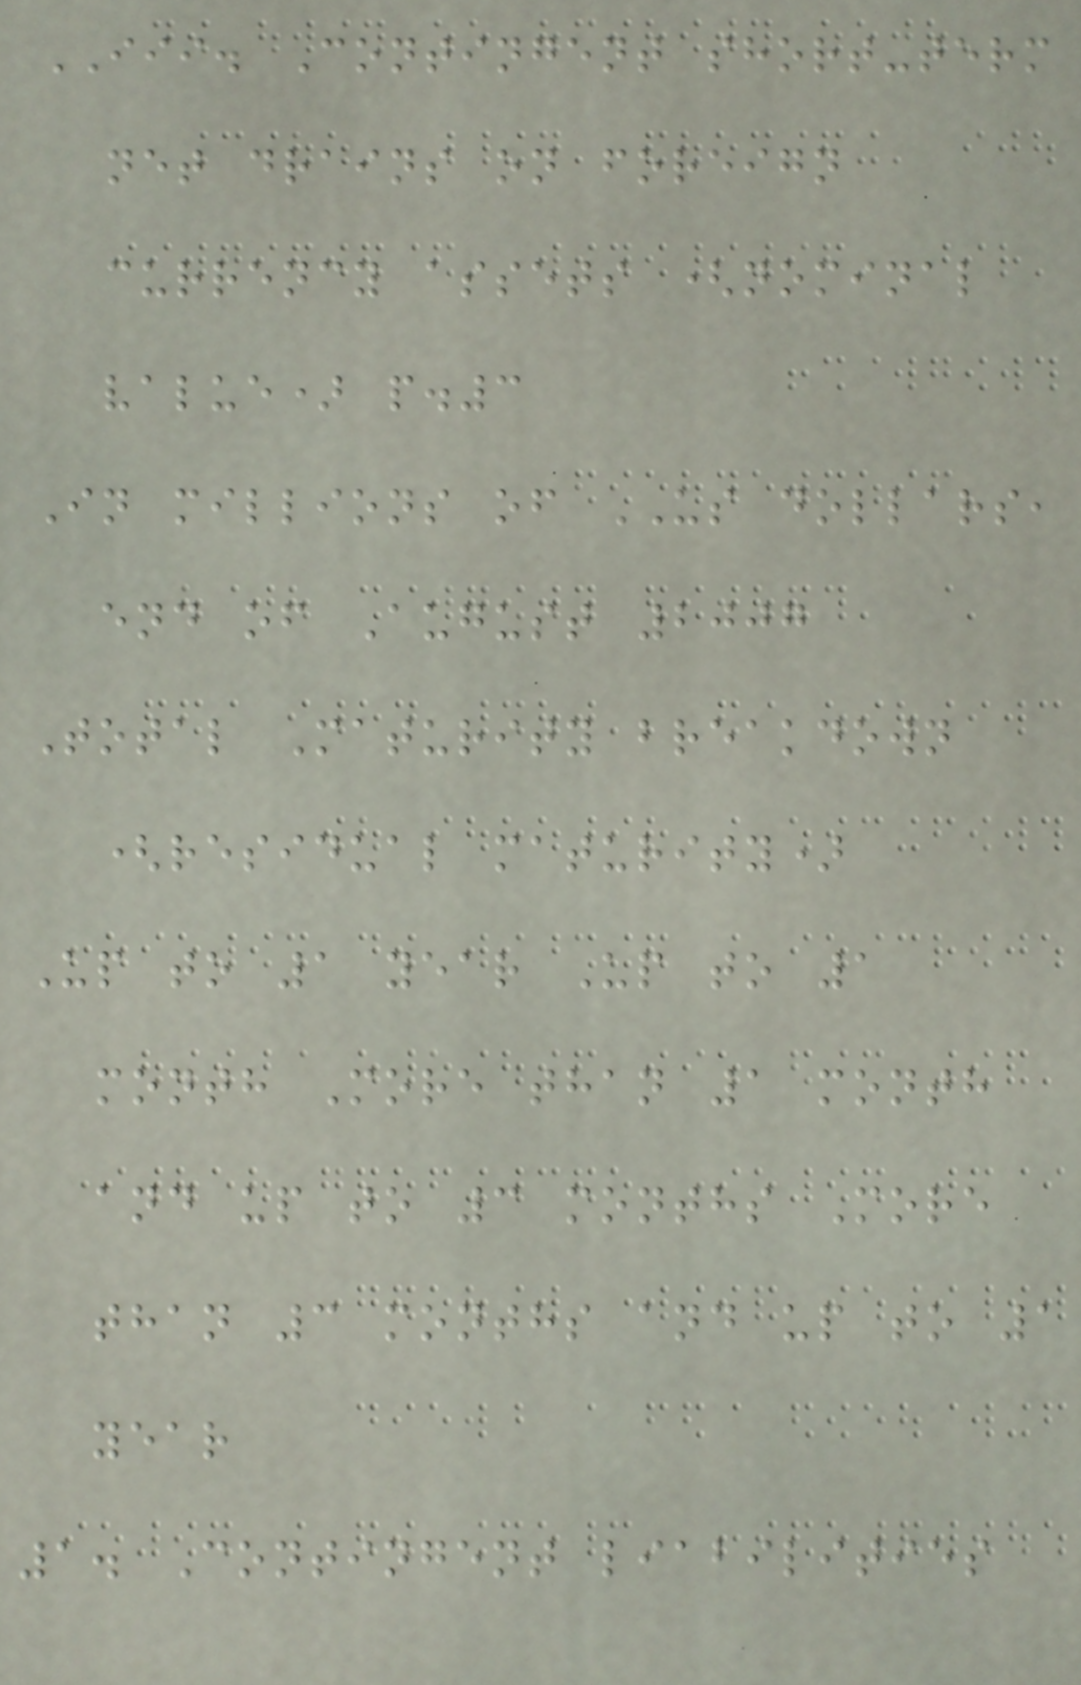III. Contingent short-term
net drains on foreign
currency assets (nominal
value) p.3
In millions of US dollars,
end of August 2007
Total Maturity breakdown
(residual maturity)
Up to 1 year Up to 1
month More than 1 month
and up to 3 months More
than 3 months and up to 1
year
1. Contingent liabilities
